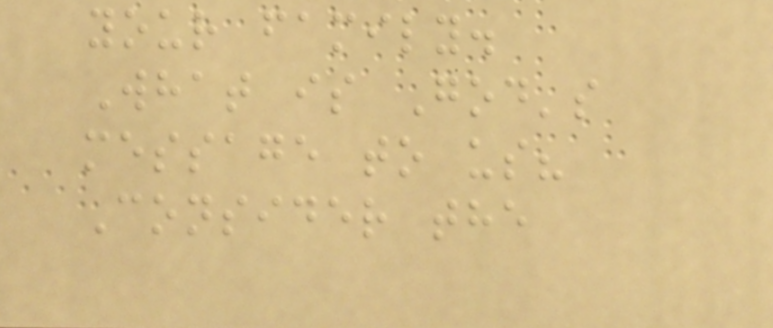your family.
What is God's
message to us?
Consider the
